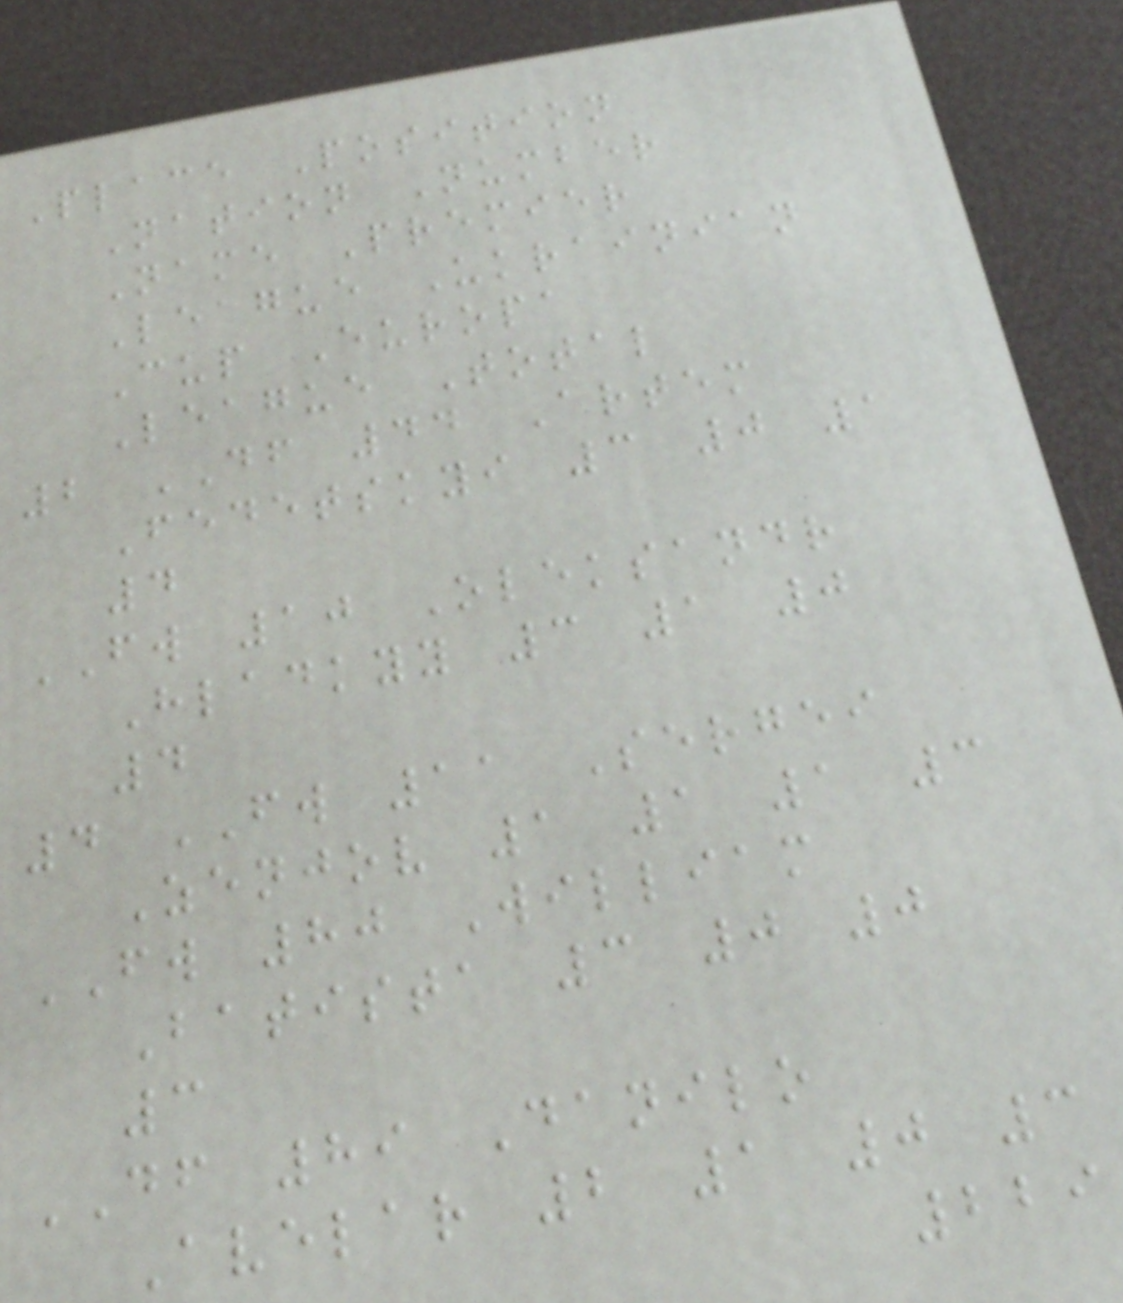Place Position
Nation Number
Name Premier
League Ukrainian
Cup Europa
League Total
2 DF 44 Artem
Fedetskyi 3 0 1
4
FW 10 Oleksandr
Hladkyy 3 1 0
4
4 FW 11 Sergei
Zenjov 1 1 1 3
FW 80 William
Batista 3 0 0
3
DF 89 Danilo
Avelar 2 1 0 3
229
